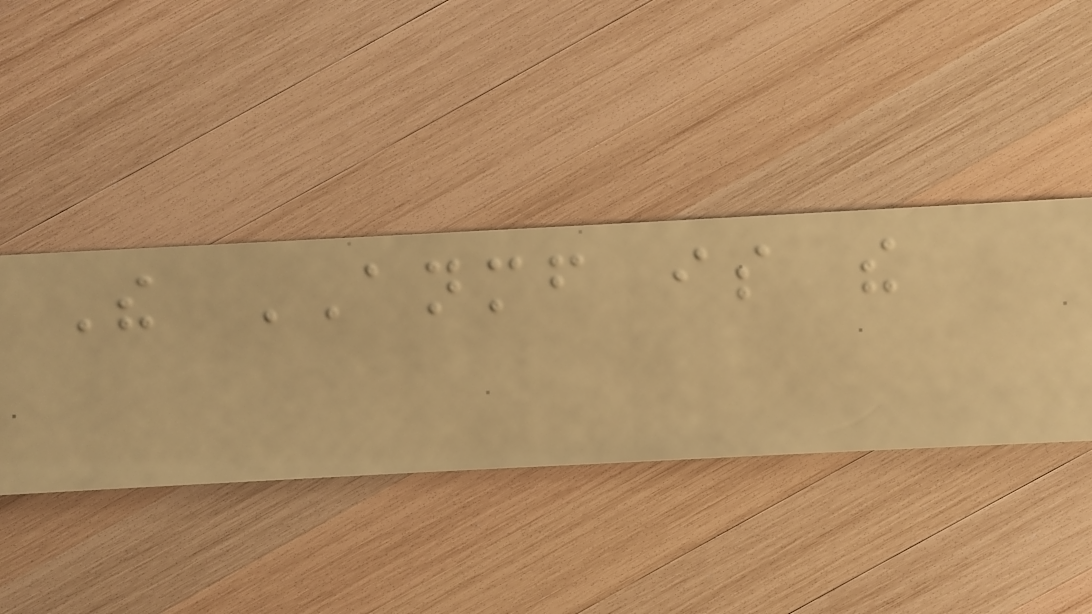The ANMF is the
